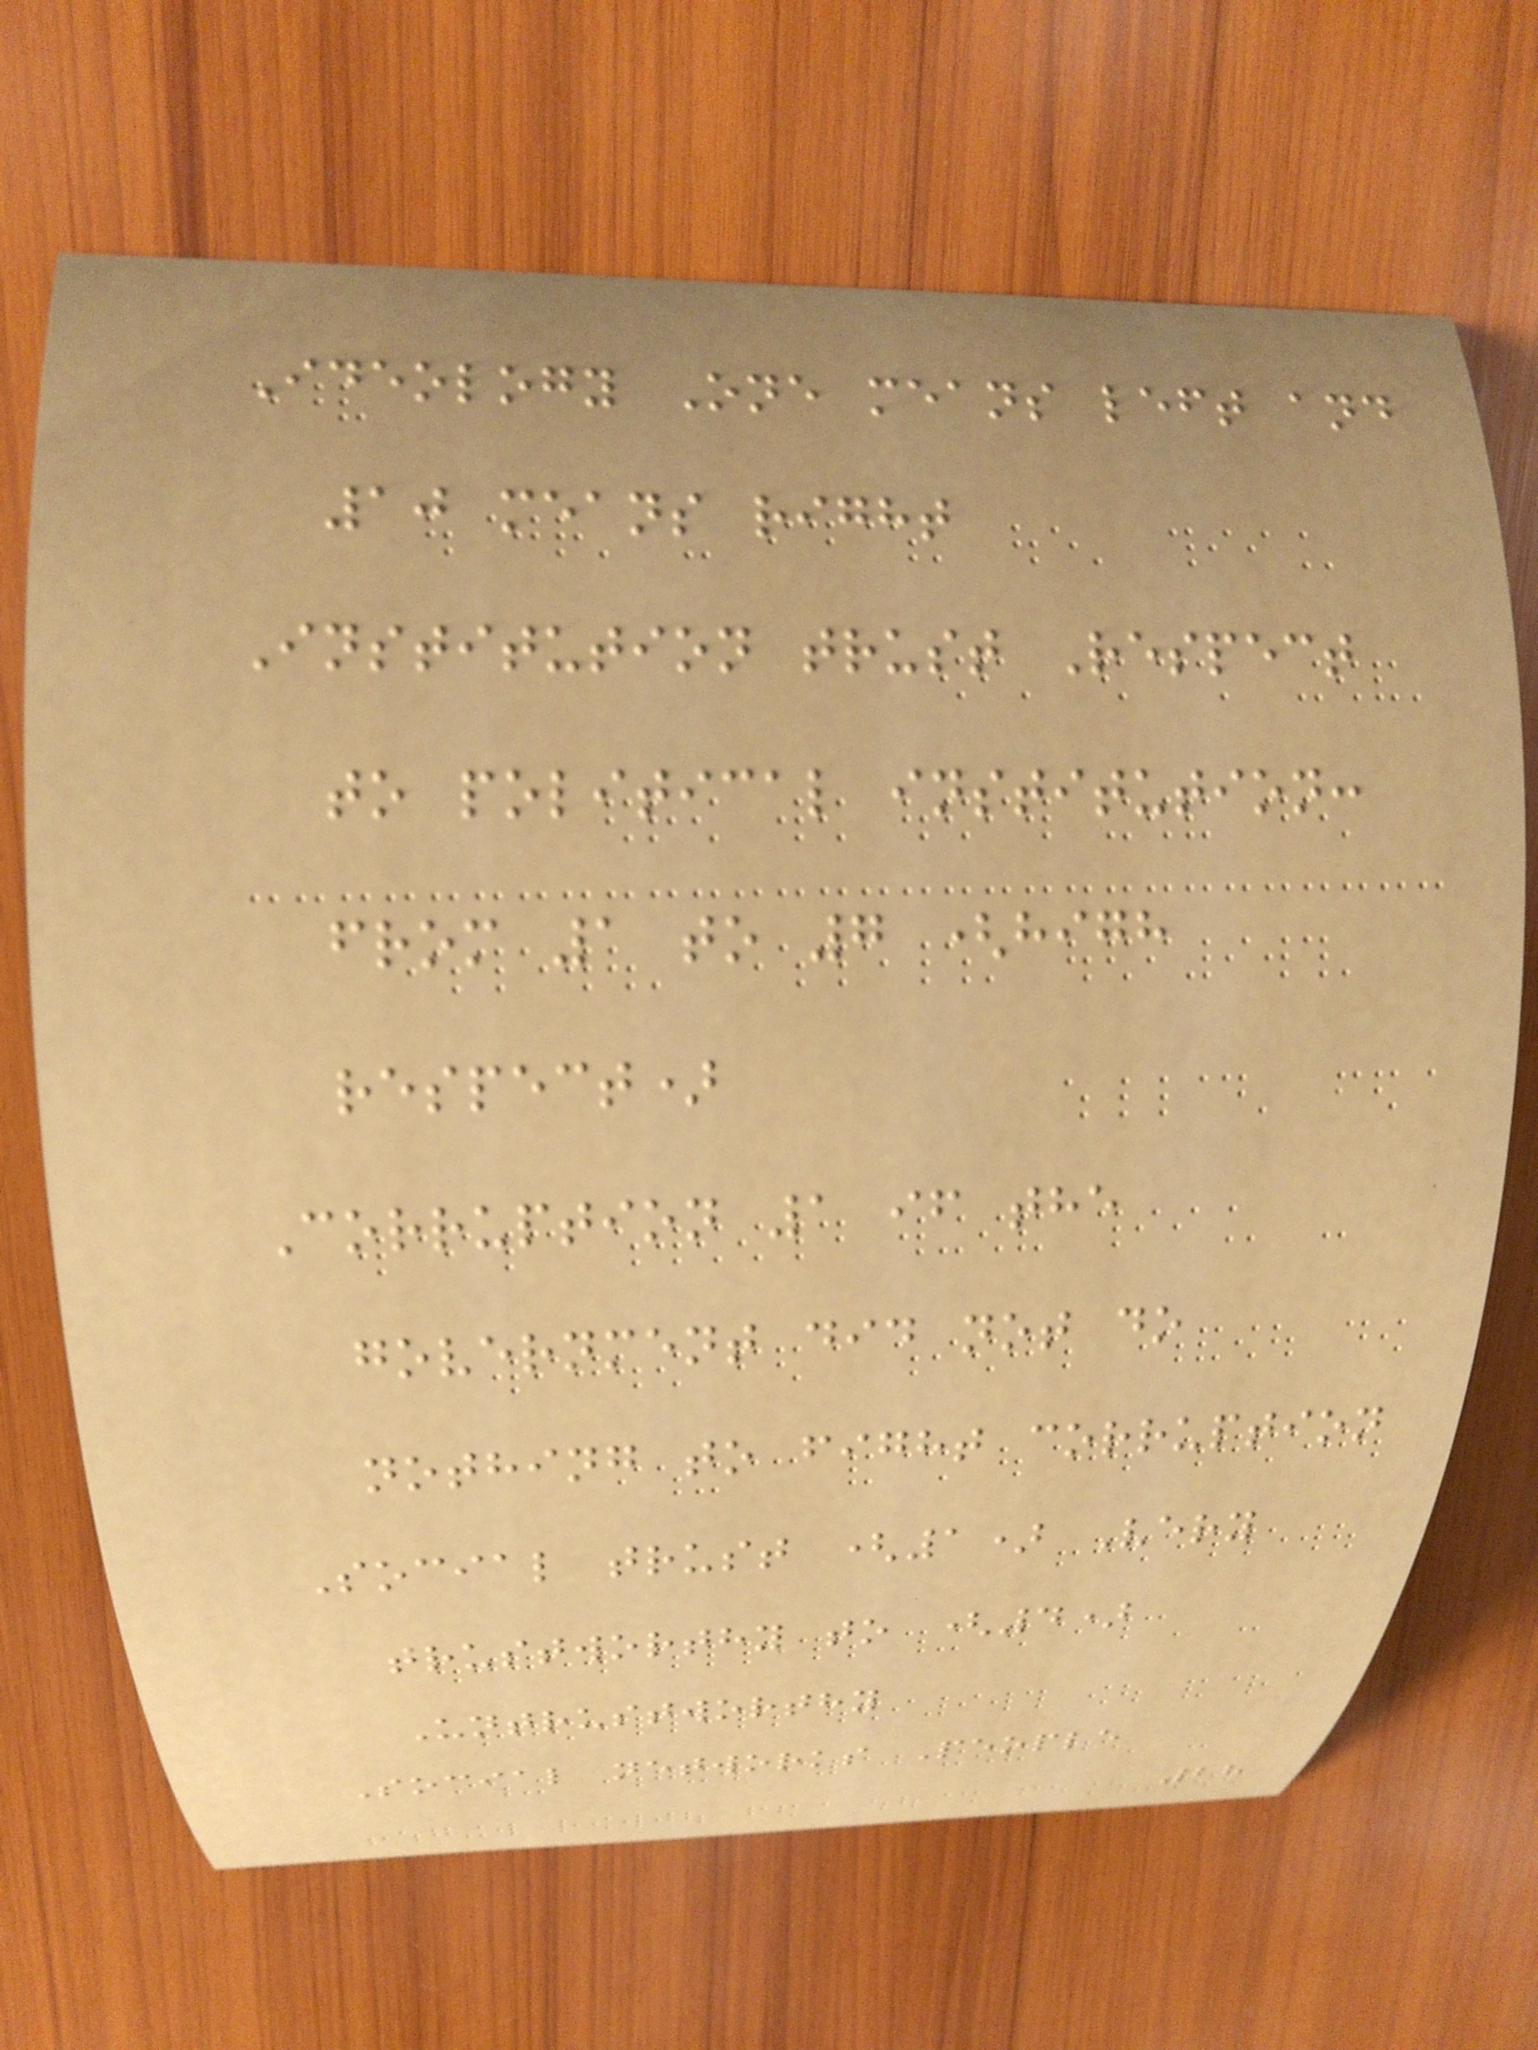Ideology One means left and
10 means right
Institution trust Respect
to political institution:
from 1 to 7 (high
respect)
Corruption 1 if the
government did not do
nothing to fight corruption
Social trust (1) Very
trustworthy to (4)
Untrustworthy
Social networks People
28
